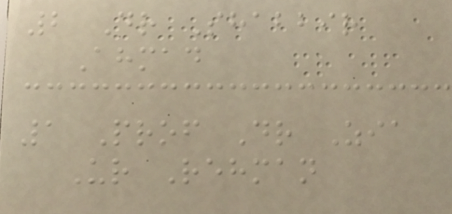2 Dr Shabbir
Ahmad
1 Prof Dr Zia
Ur Rehman
